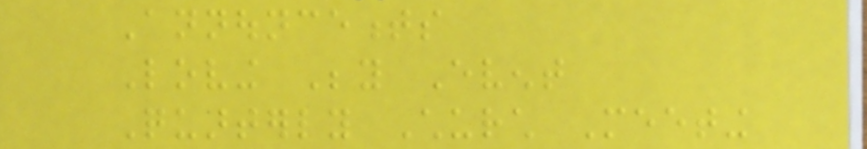Announcements
Loving Beyond Event
Quarterly Church Meeting
